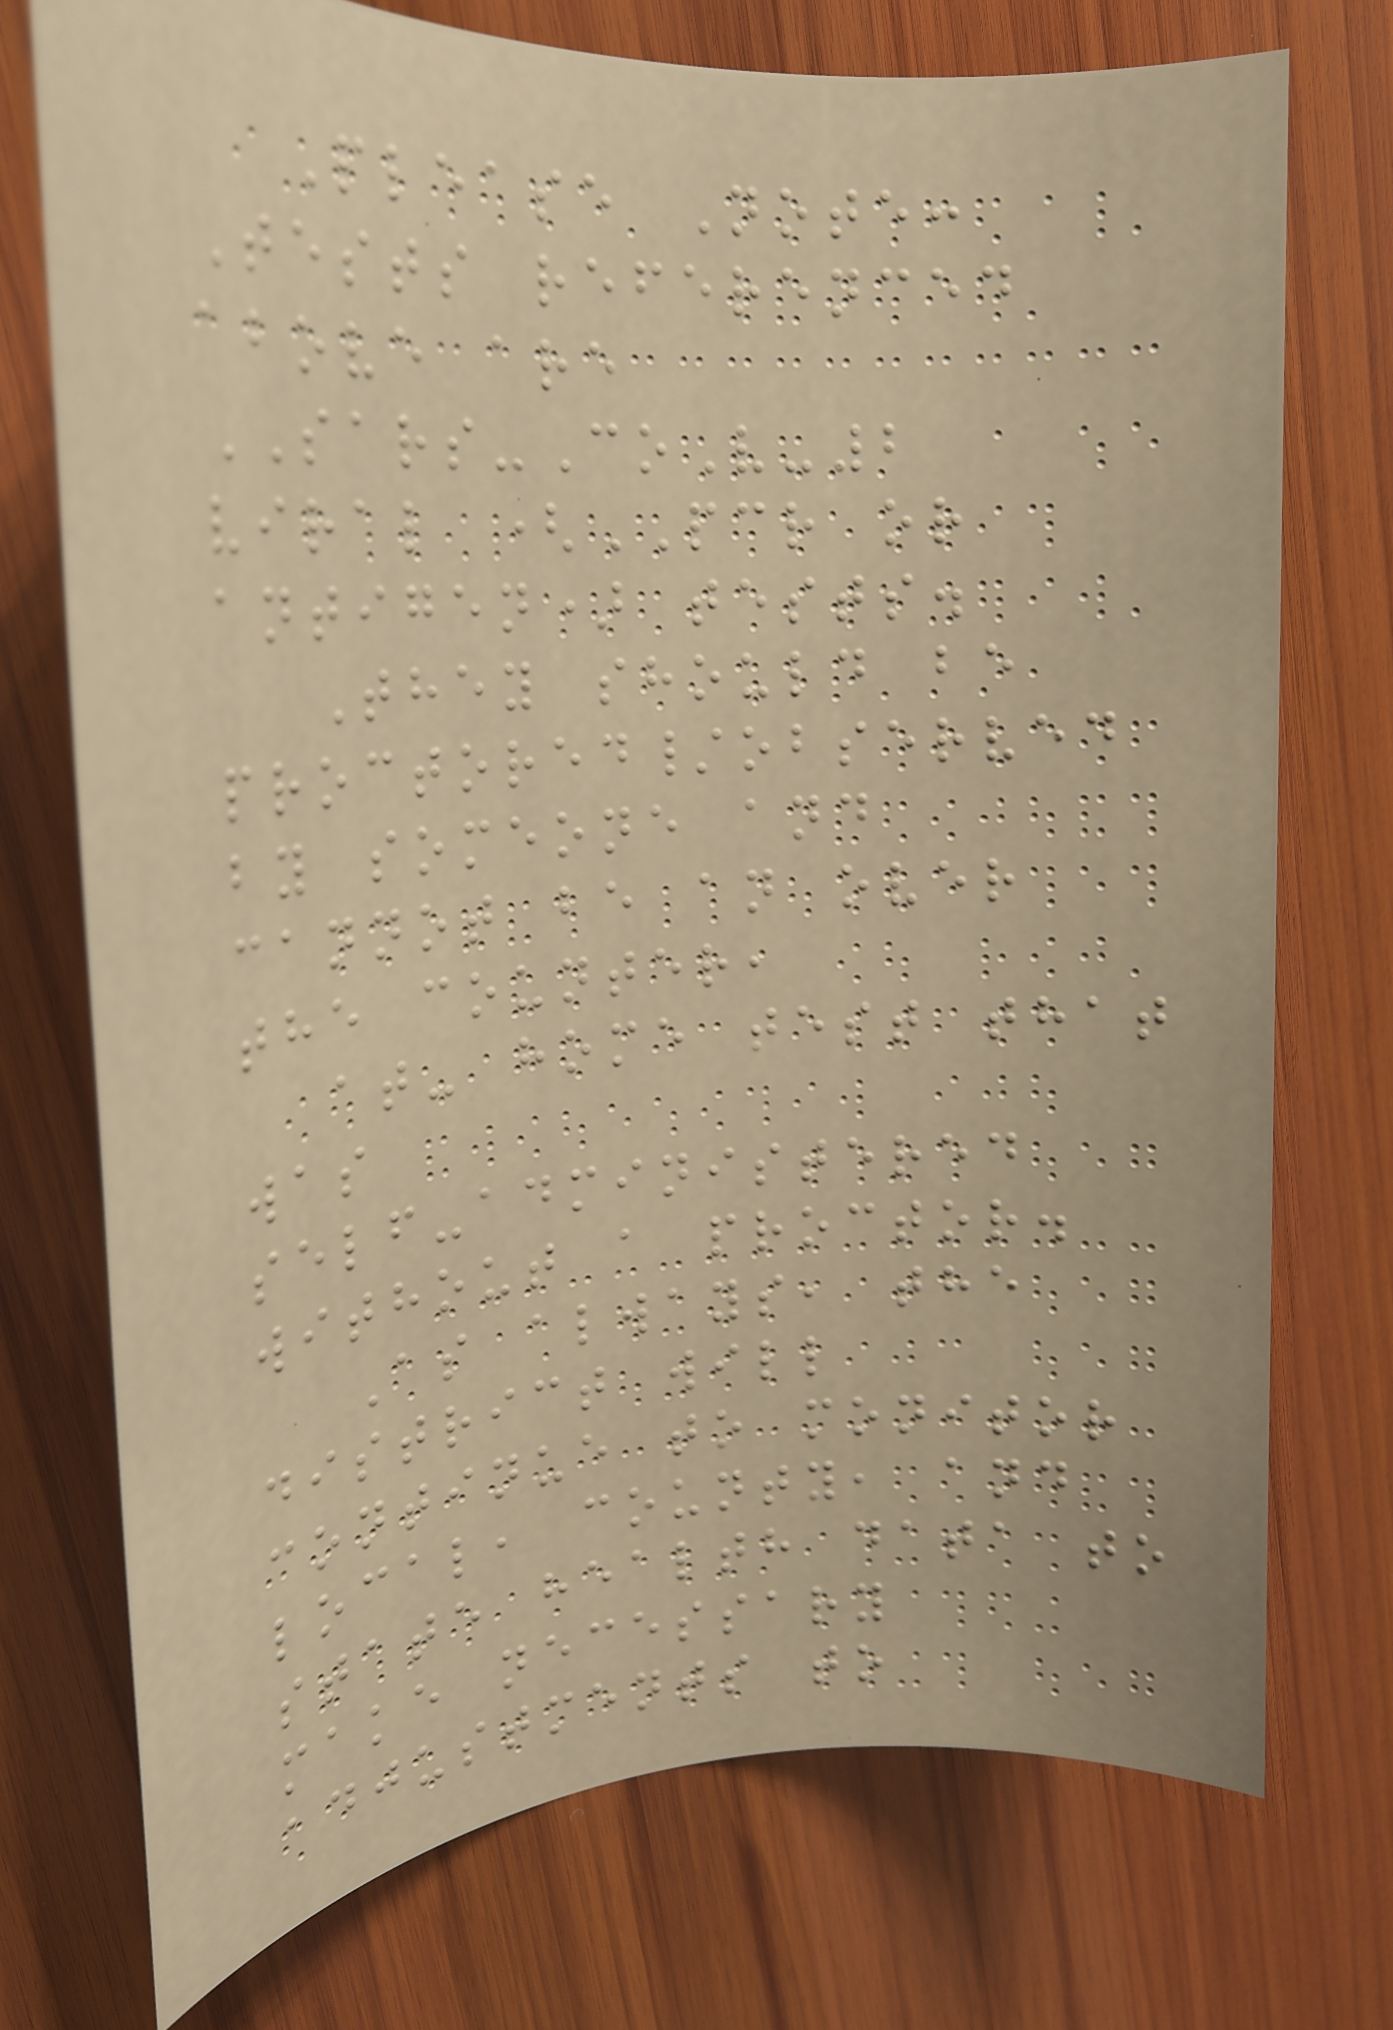Please Note:
Tests referenced
above are
SARS-CoV-2
viral (PCR or
antigen) tests.
They should be
proctored/observed
by someone and
cannot be an over
the counter,
at- home test that
was
self-administered
without a proctor.
As always, the
district will
continue to monitor
local, county, and
state health data to
make necessary
adjustments to
